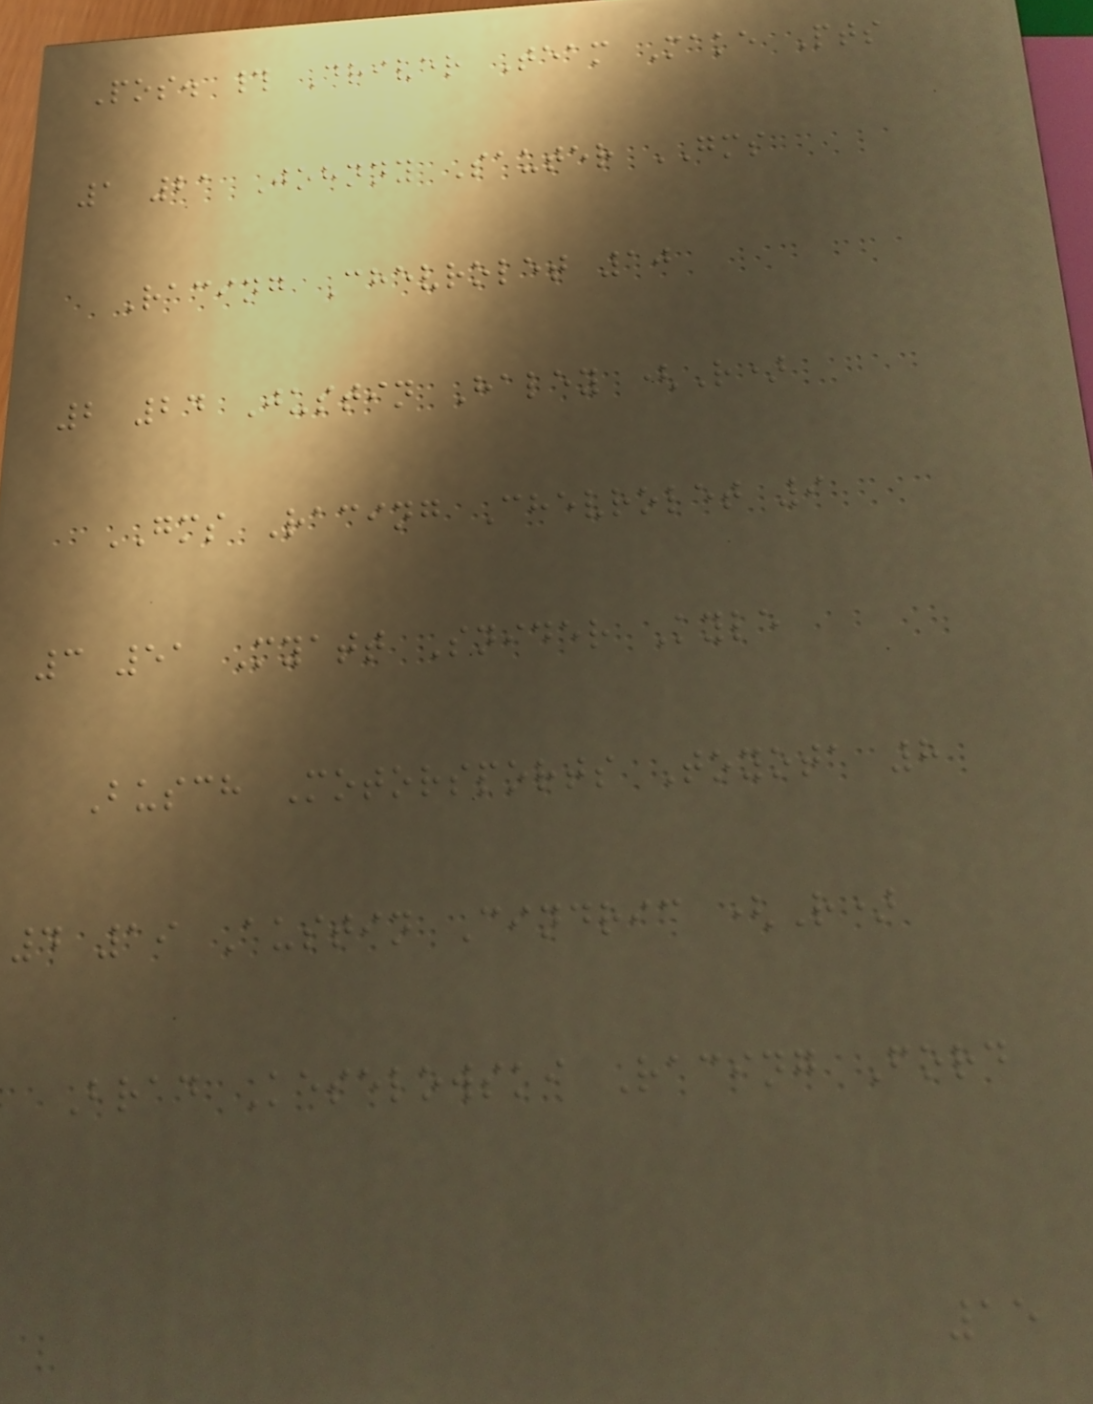Pos. # Driver Team Make Pts
1 21 Johnny Sauter GMS
Racing Chevrolet 10
2 24 Justin Haley (R)
GMS Racing Chevrolet 9
3 51 Myatt Snider Kyle
Busch Motorsports Toyota 8
4 19 Austin Cindric (R)
Brad Keselowski Racing Ford
15
